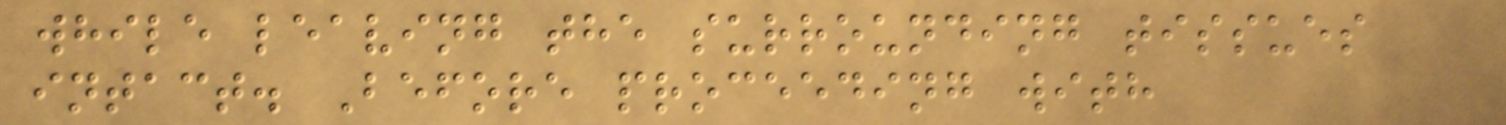while leaving the surrounding tissues
intact. Before proceeding with
